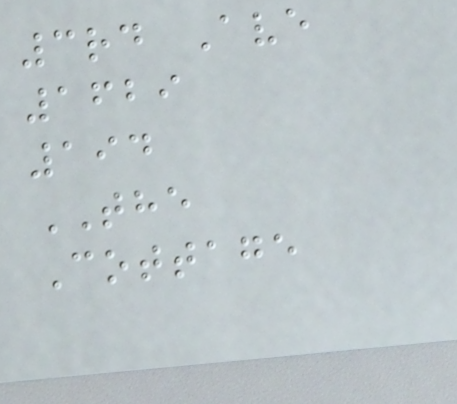3rd Ave
1629
194
THE
Cottage
